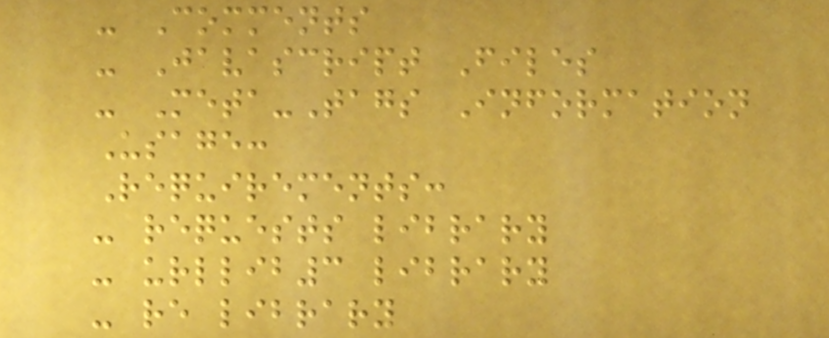- Comments
- Javascript Files
- Meta-Tags Information
Usage:
Requirements:
- requests library
- urllib3 library
- re library
